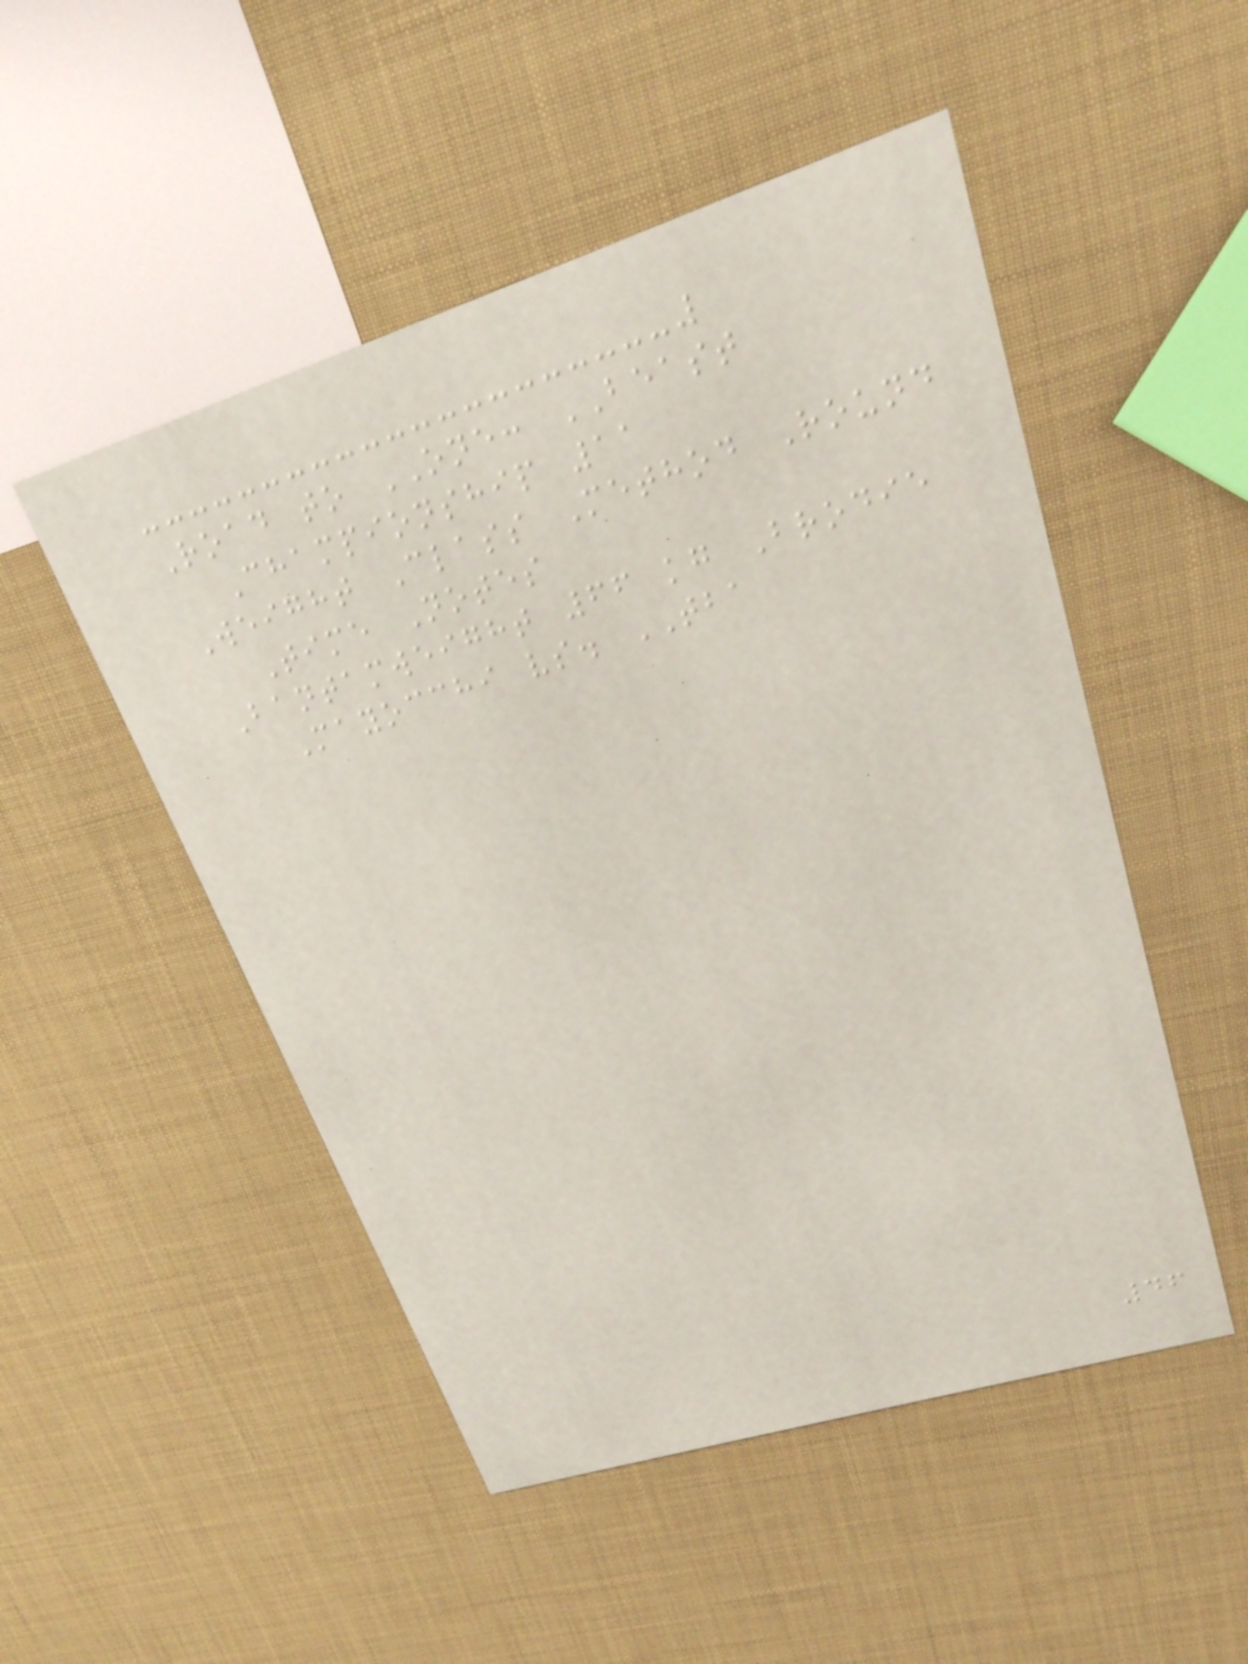Road to ONE: BEAST
Championship 11
Weight Class Method Round
Time Notes
Bantamweight 66 kg Brodie
Mayocchi vs. TBA
46
